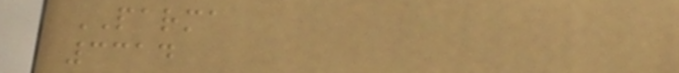PARMA
3314
